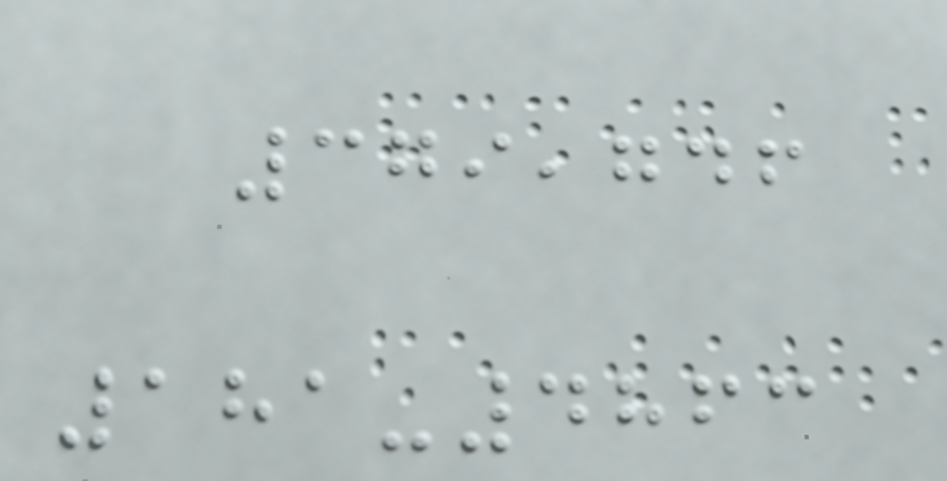379,746
181-4863
